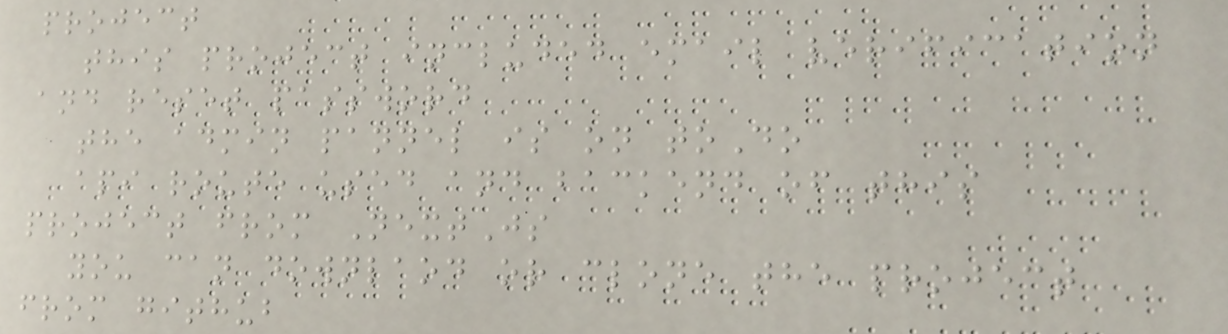project
this project included email verification
and reset password
the admin pannel is on toDo
api route used and backend of this
project from NextJs
you can downlaod or clone the project
from github
